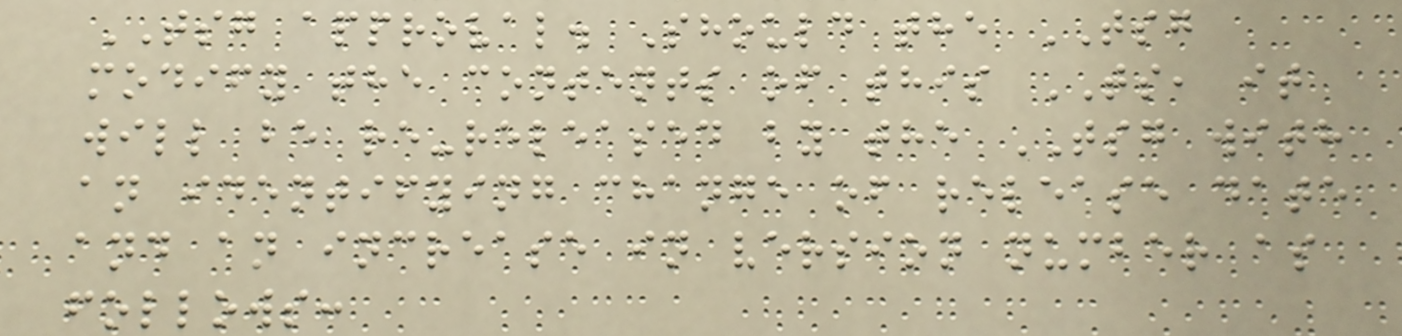TSG approval. Should the TSG
modify the contents of this TS, it
will be re-released by the TSG with
an identifying change of release date
and an increase in version number as
follows:
